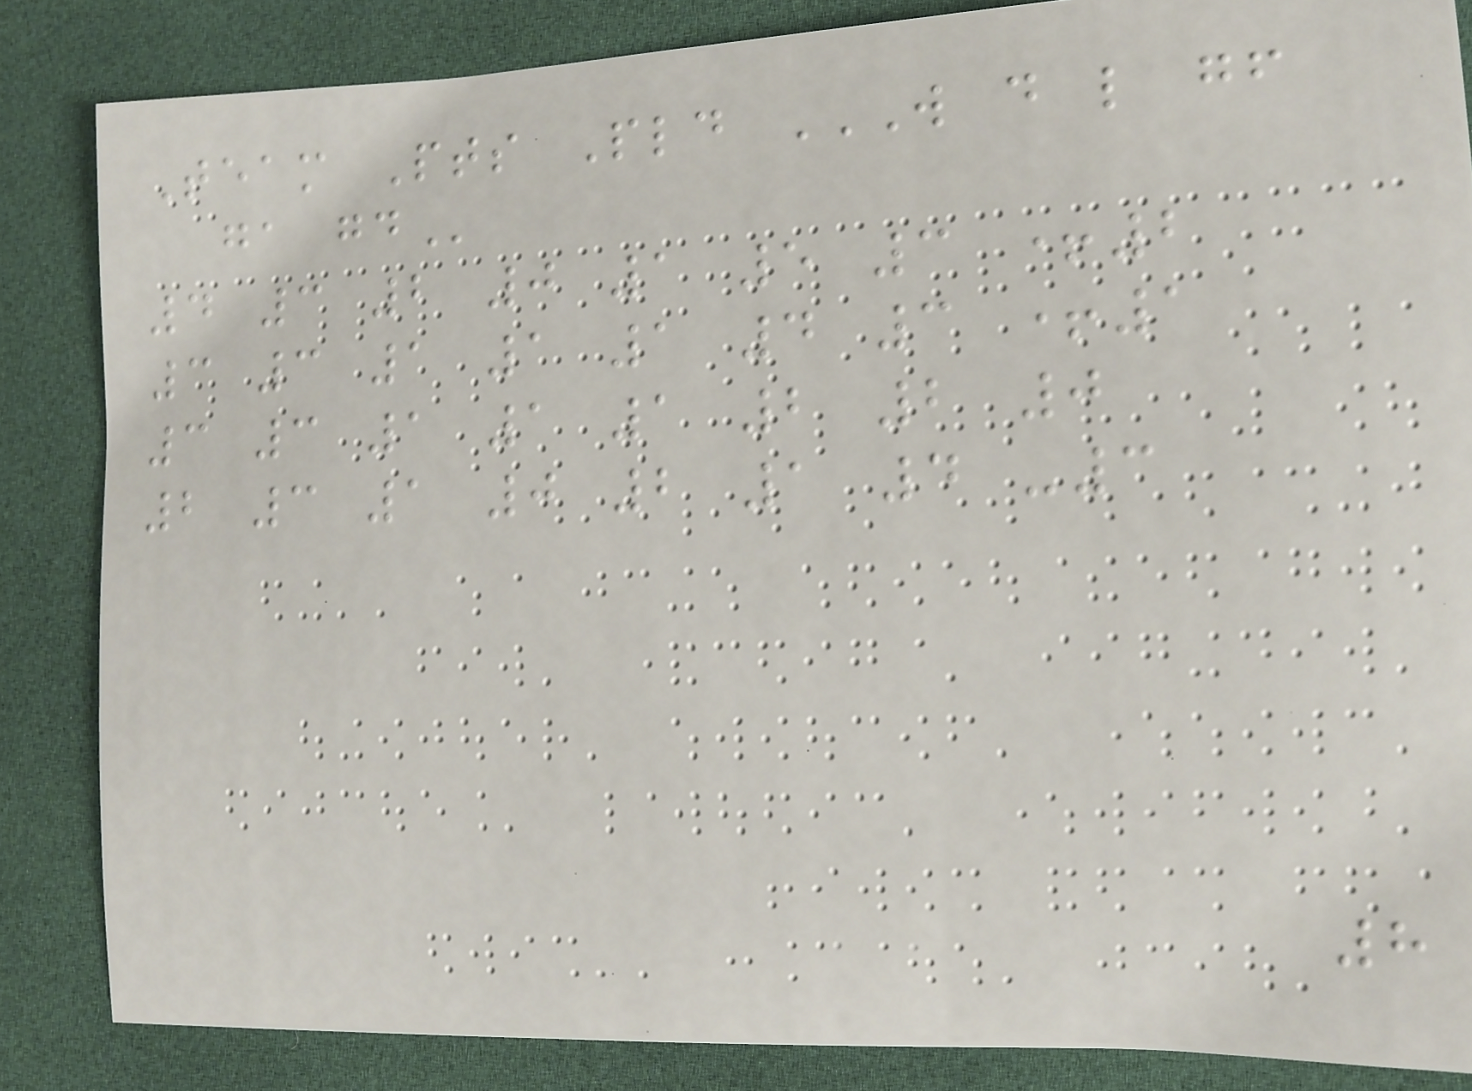Team Pts Pld W D L GF
GA GD
4 3 2 0 1 5 3 +2
3 3 1 1 1 4 3 +1
3 3 1 1 1 2 2 0
2 3 1 0 2 1 4 -3
8
